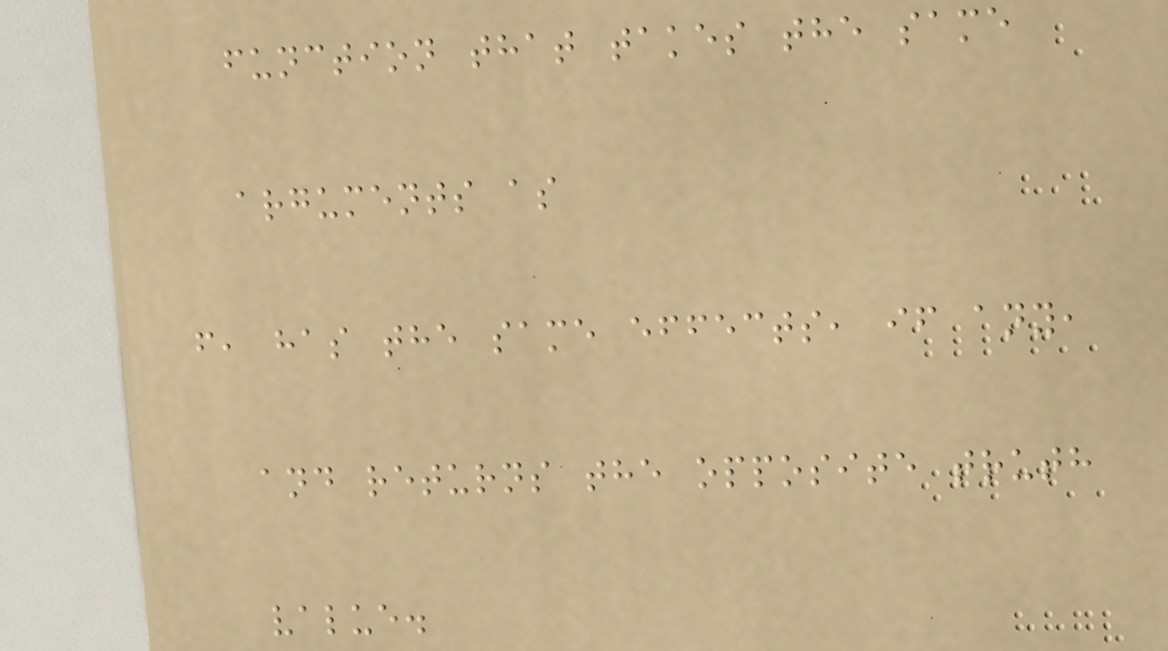function that takes the same
arguments as
f, has the same effects, if any,
and returns the opposite truth
value.
